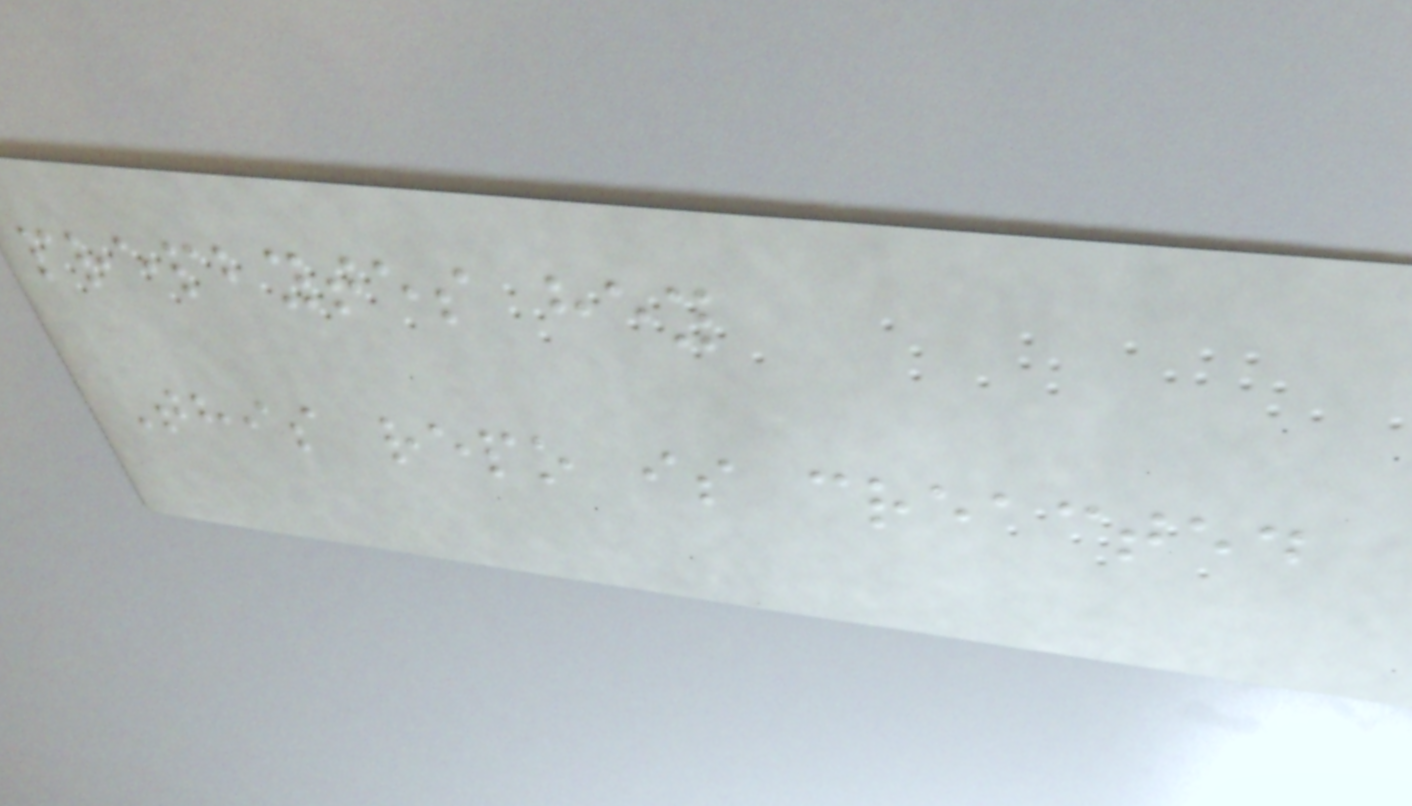prepbytes hey
This repo is creacted
